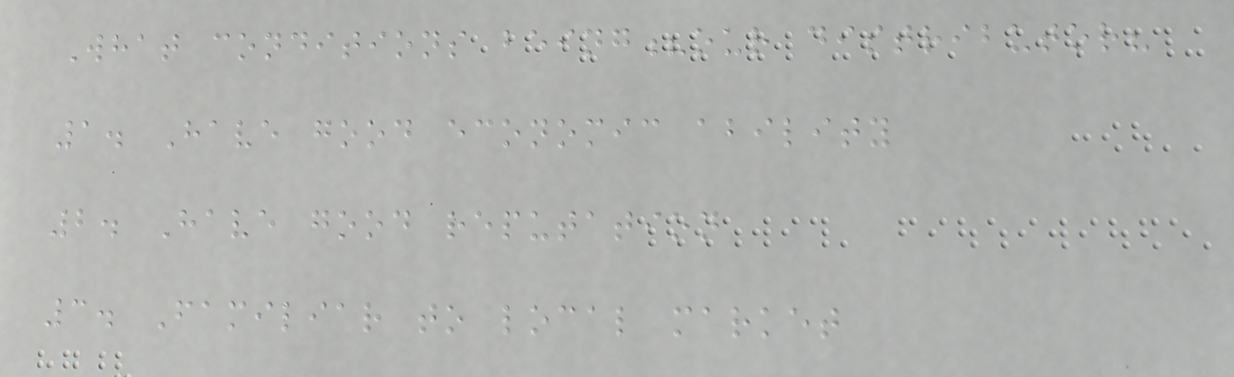What conditions being?our distributor?
1. Have good economic ability
2. Have good reputation
3. Familiar to local market
